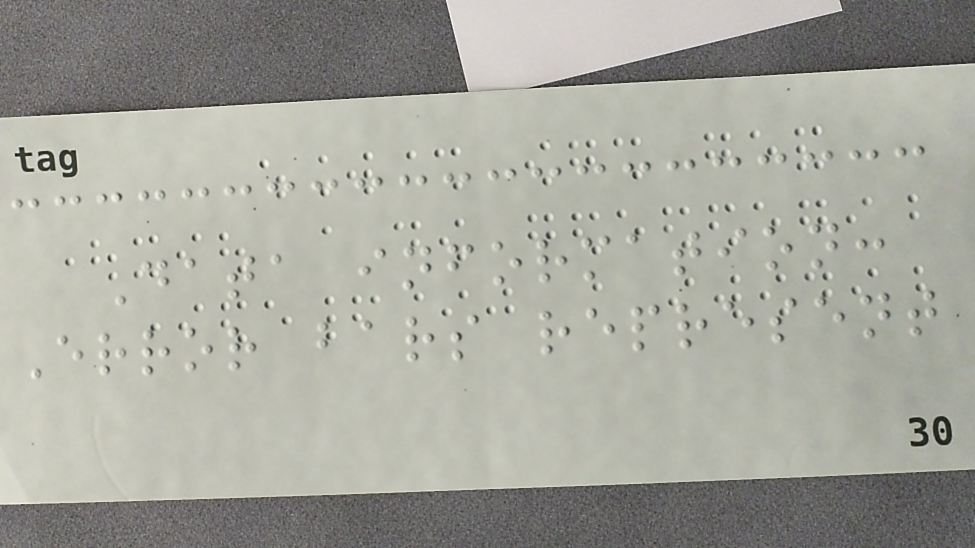Data information:
Error bars represent
